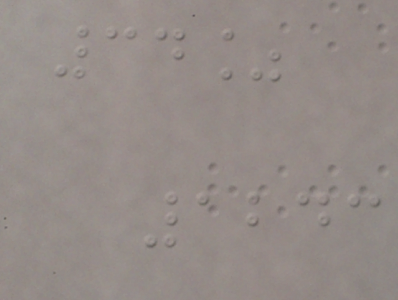34%
1243
